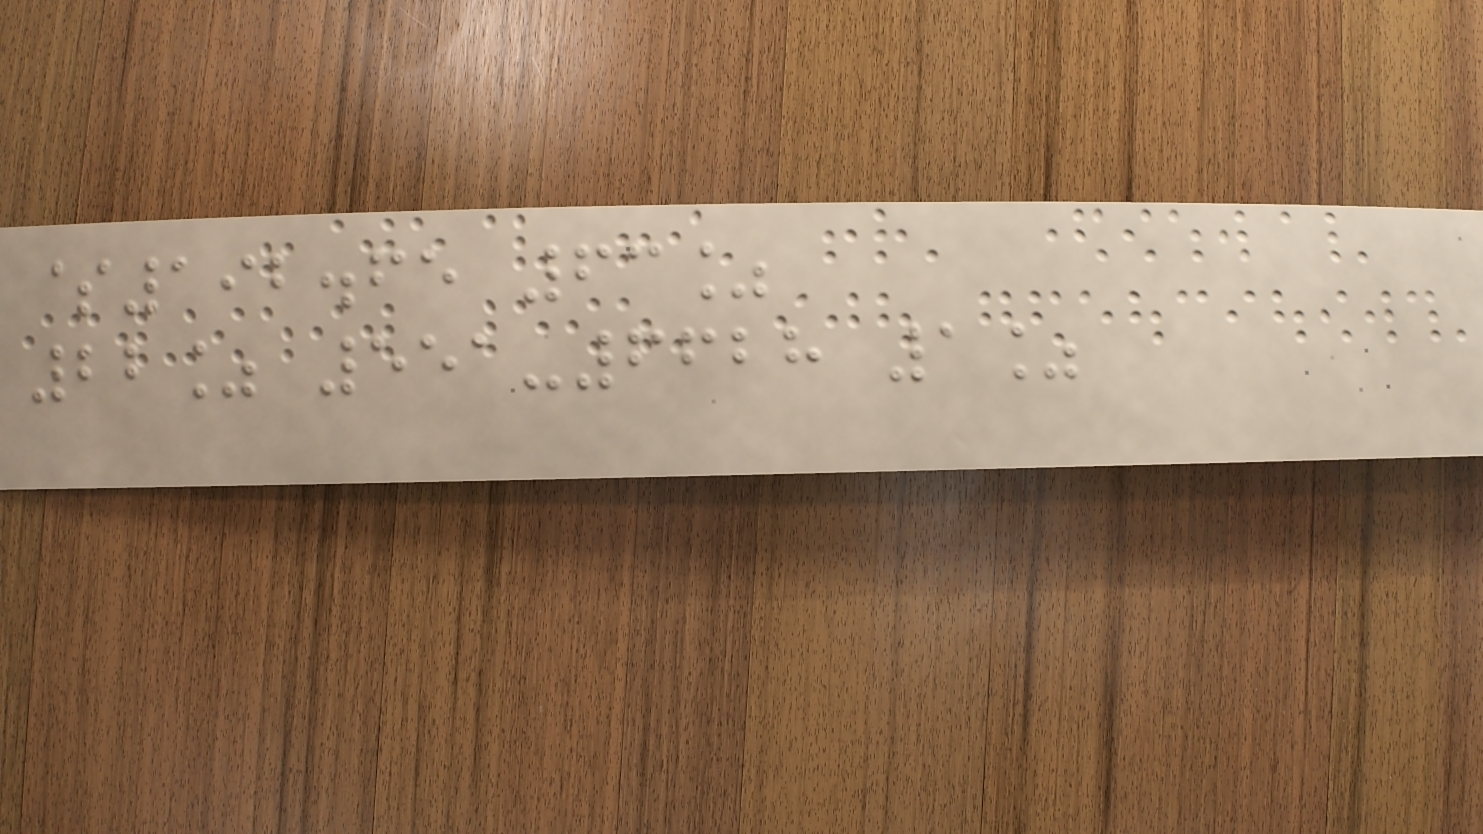$192.65 63%
22% 551-6628 1%
